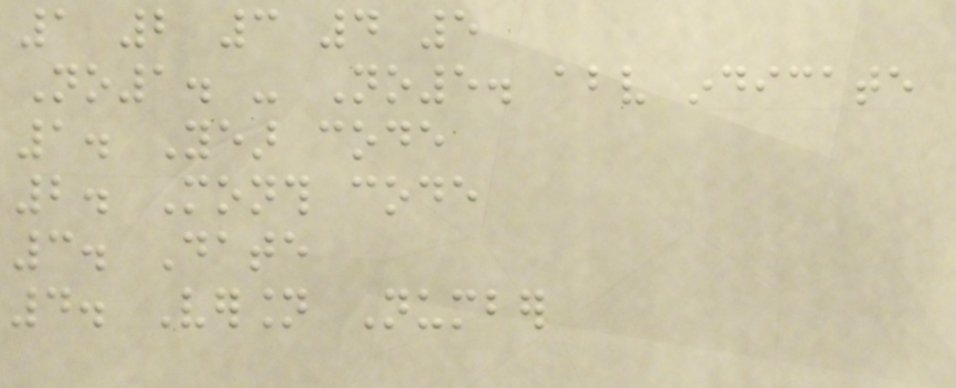1 2 3 4 5
No1. - No5. above indicate
1. Year code
2. Month code
3. Date
4. Version Number
